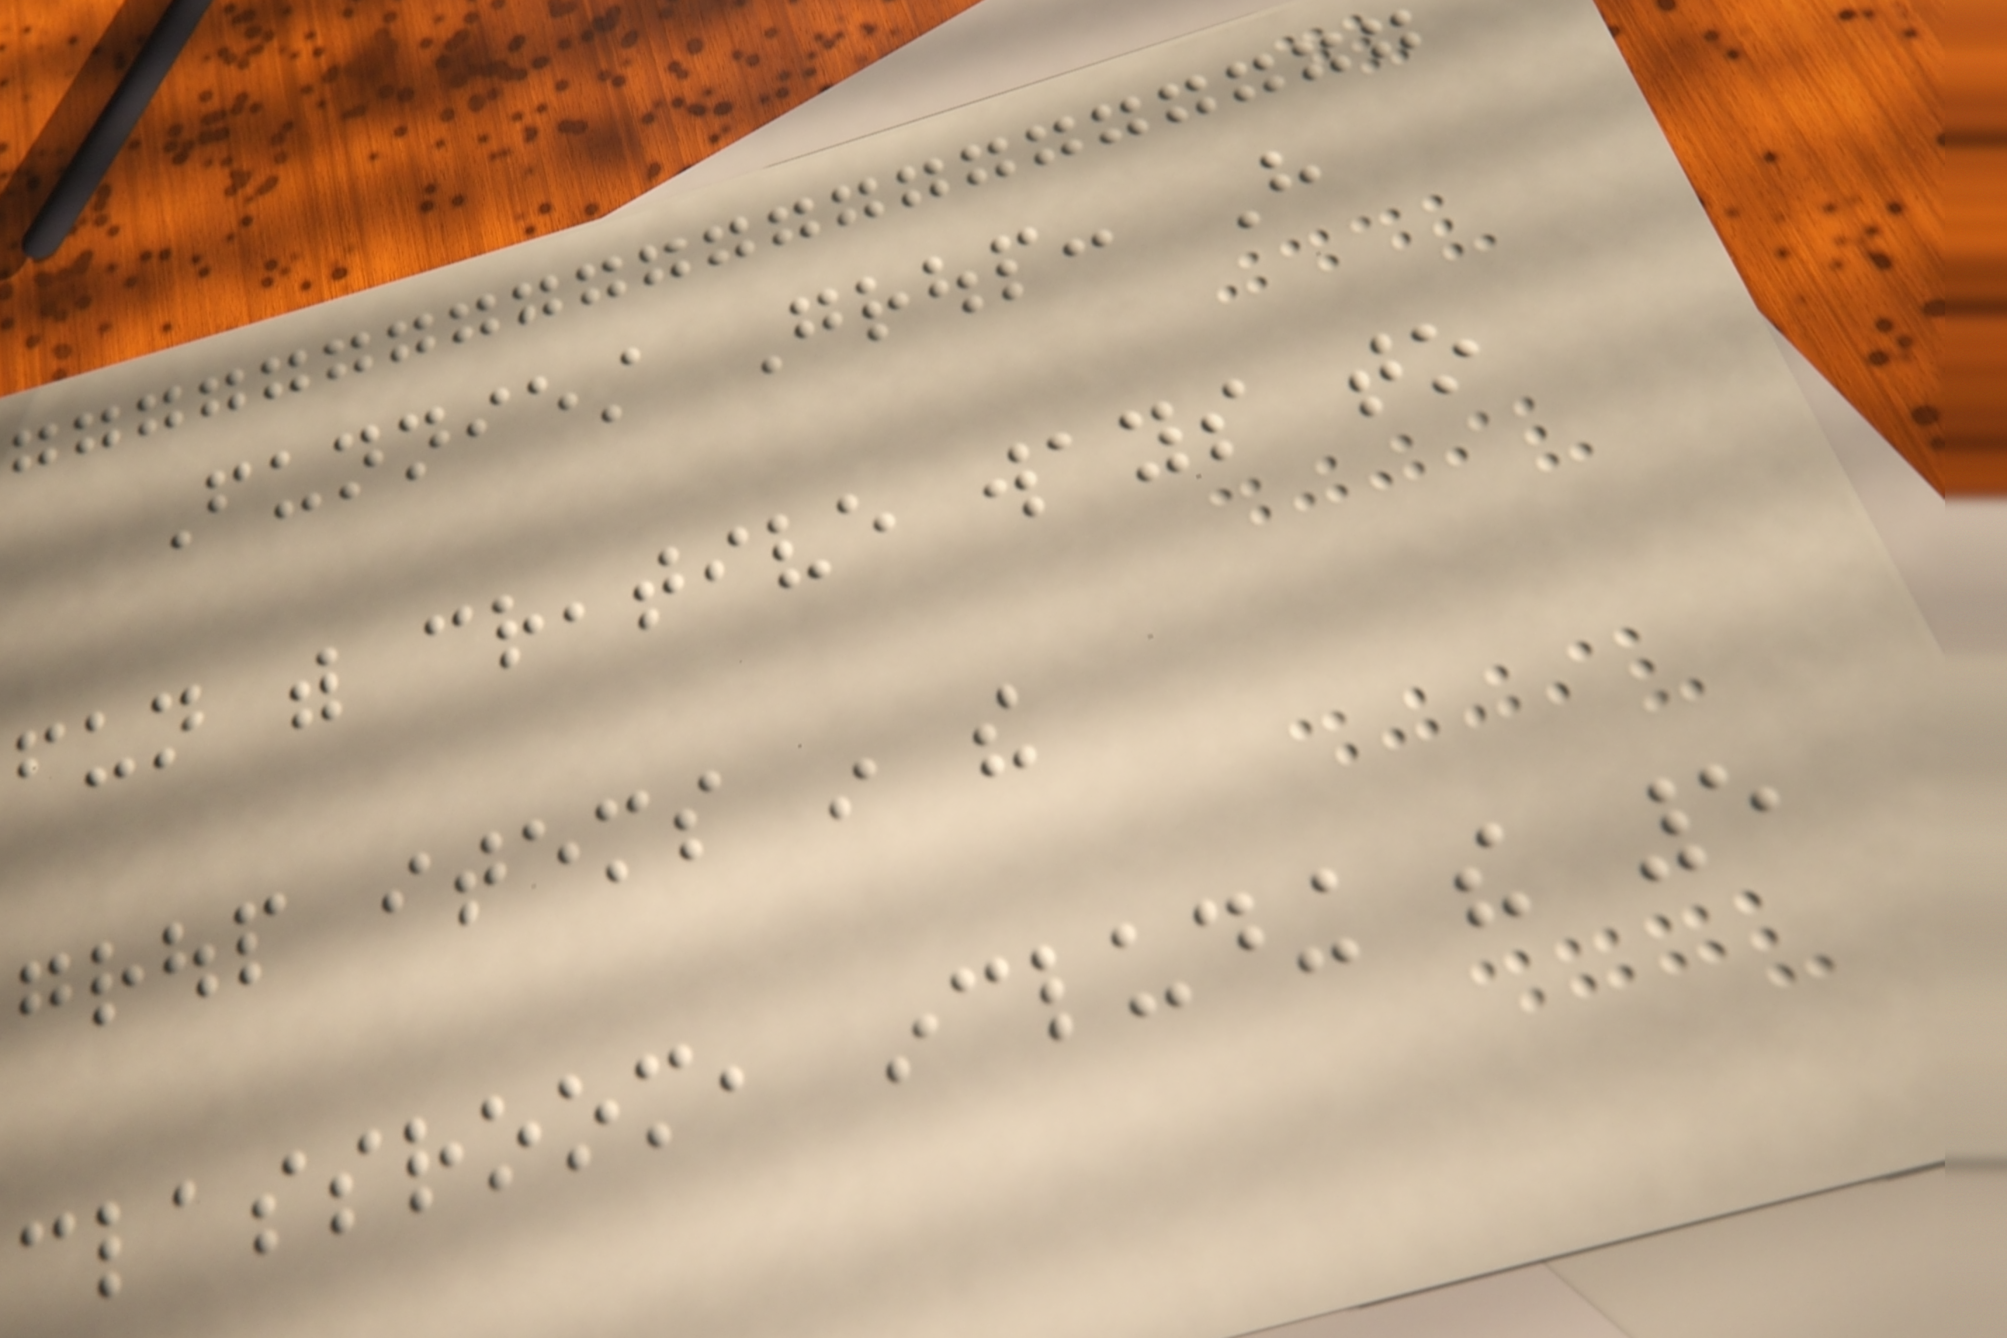Funniest Group: Have
fun with creative ways to
group items in the
classroom, including the 5
